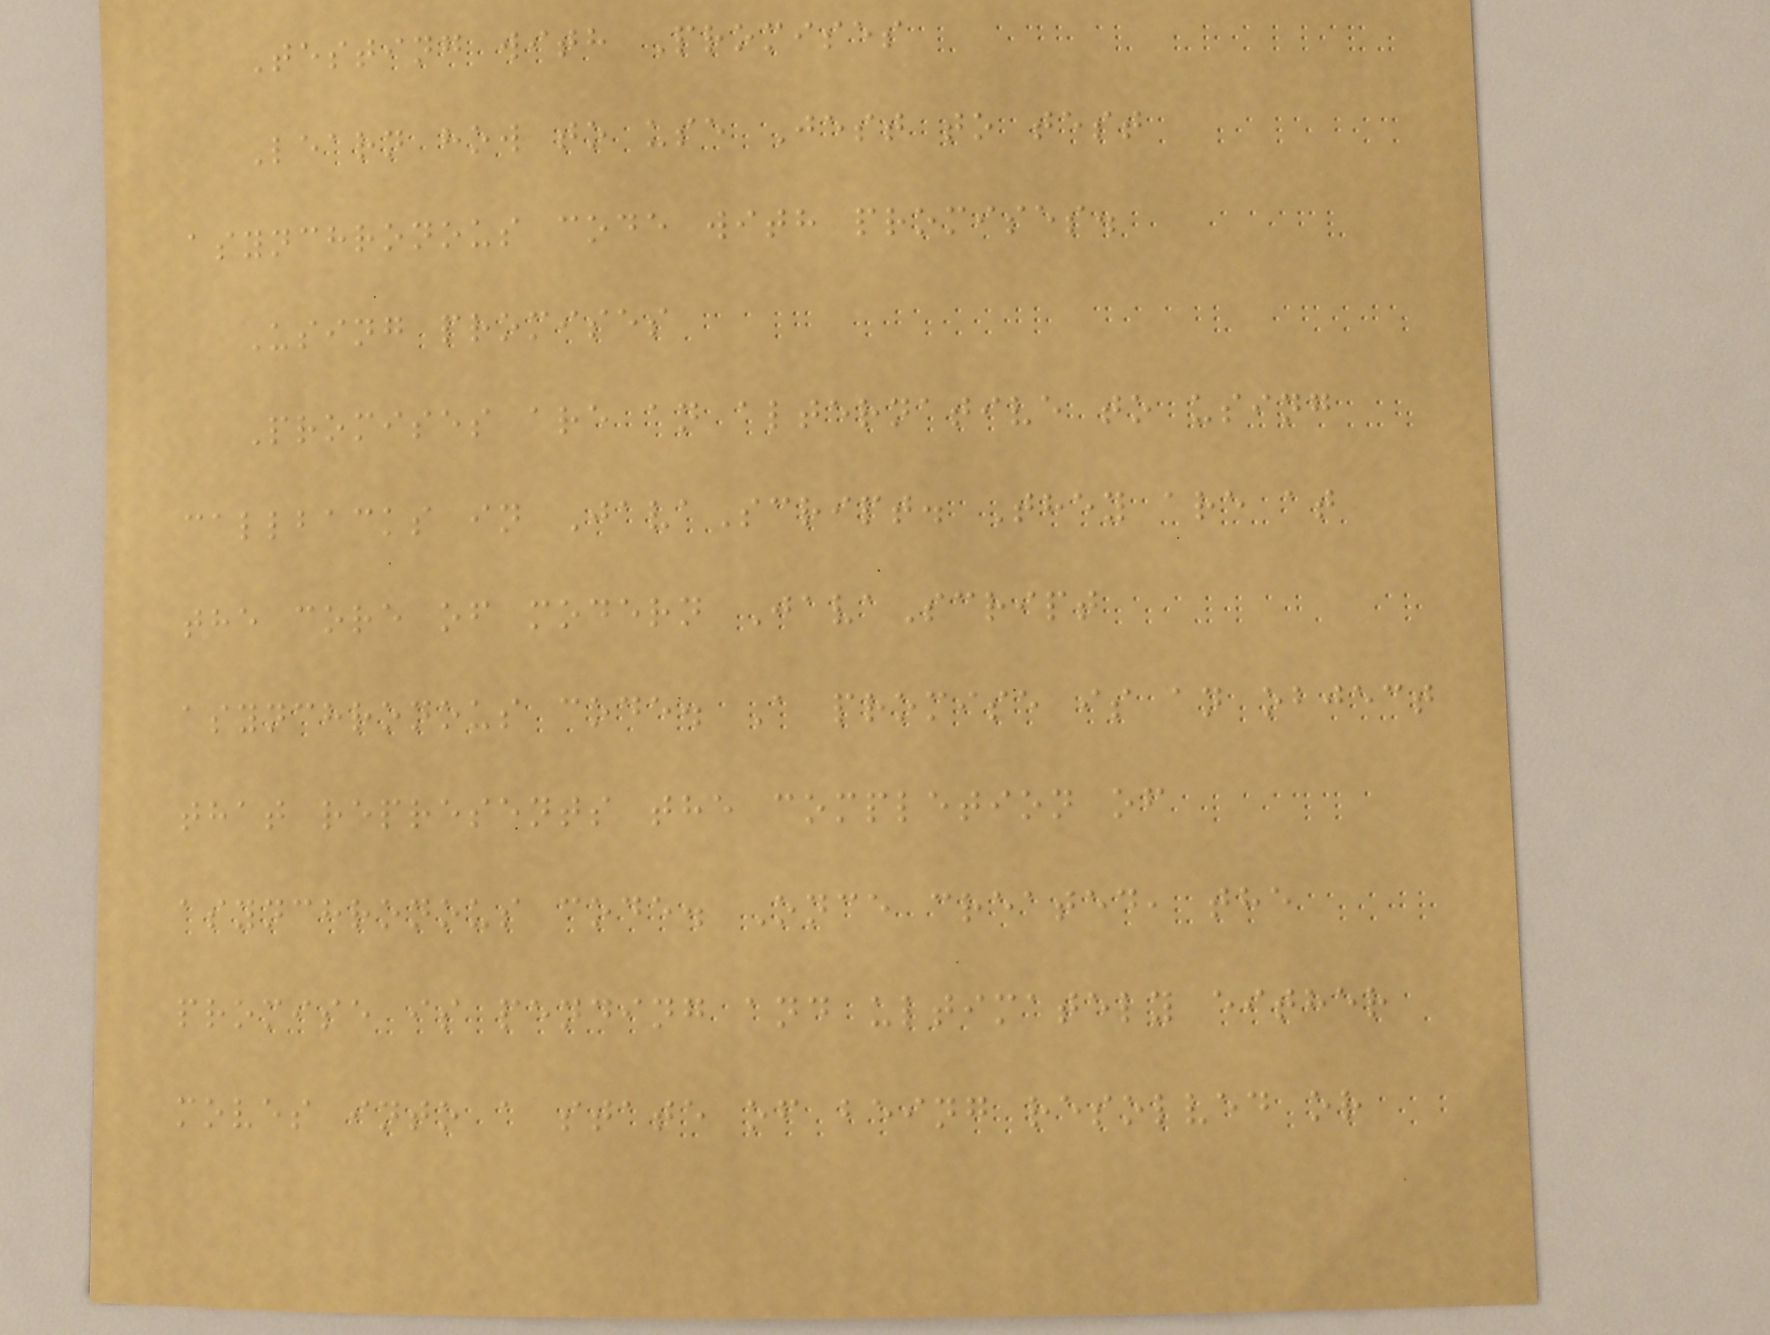Testing with Promises
Learn how to use Jest to test
asynchronous code with promises.
Using promises
Promises are an alternative to using
callbacks in JavaScript. They are at
the core of modern JavaScript
asynchronous code. A promise is an object
that represents the completion of
asynchronous code. Once created, the
promise is pending and ultimately either
moves into a state of being resolved or
